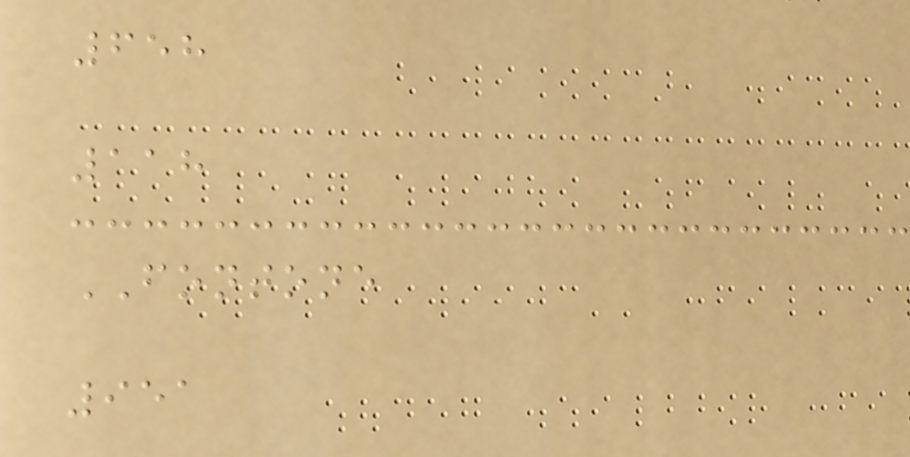658
118
FONTONE
951
